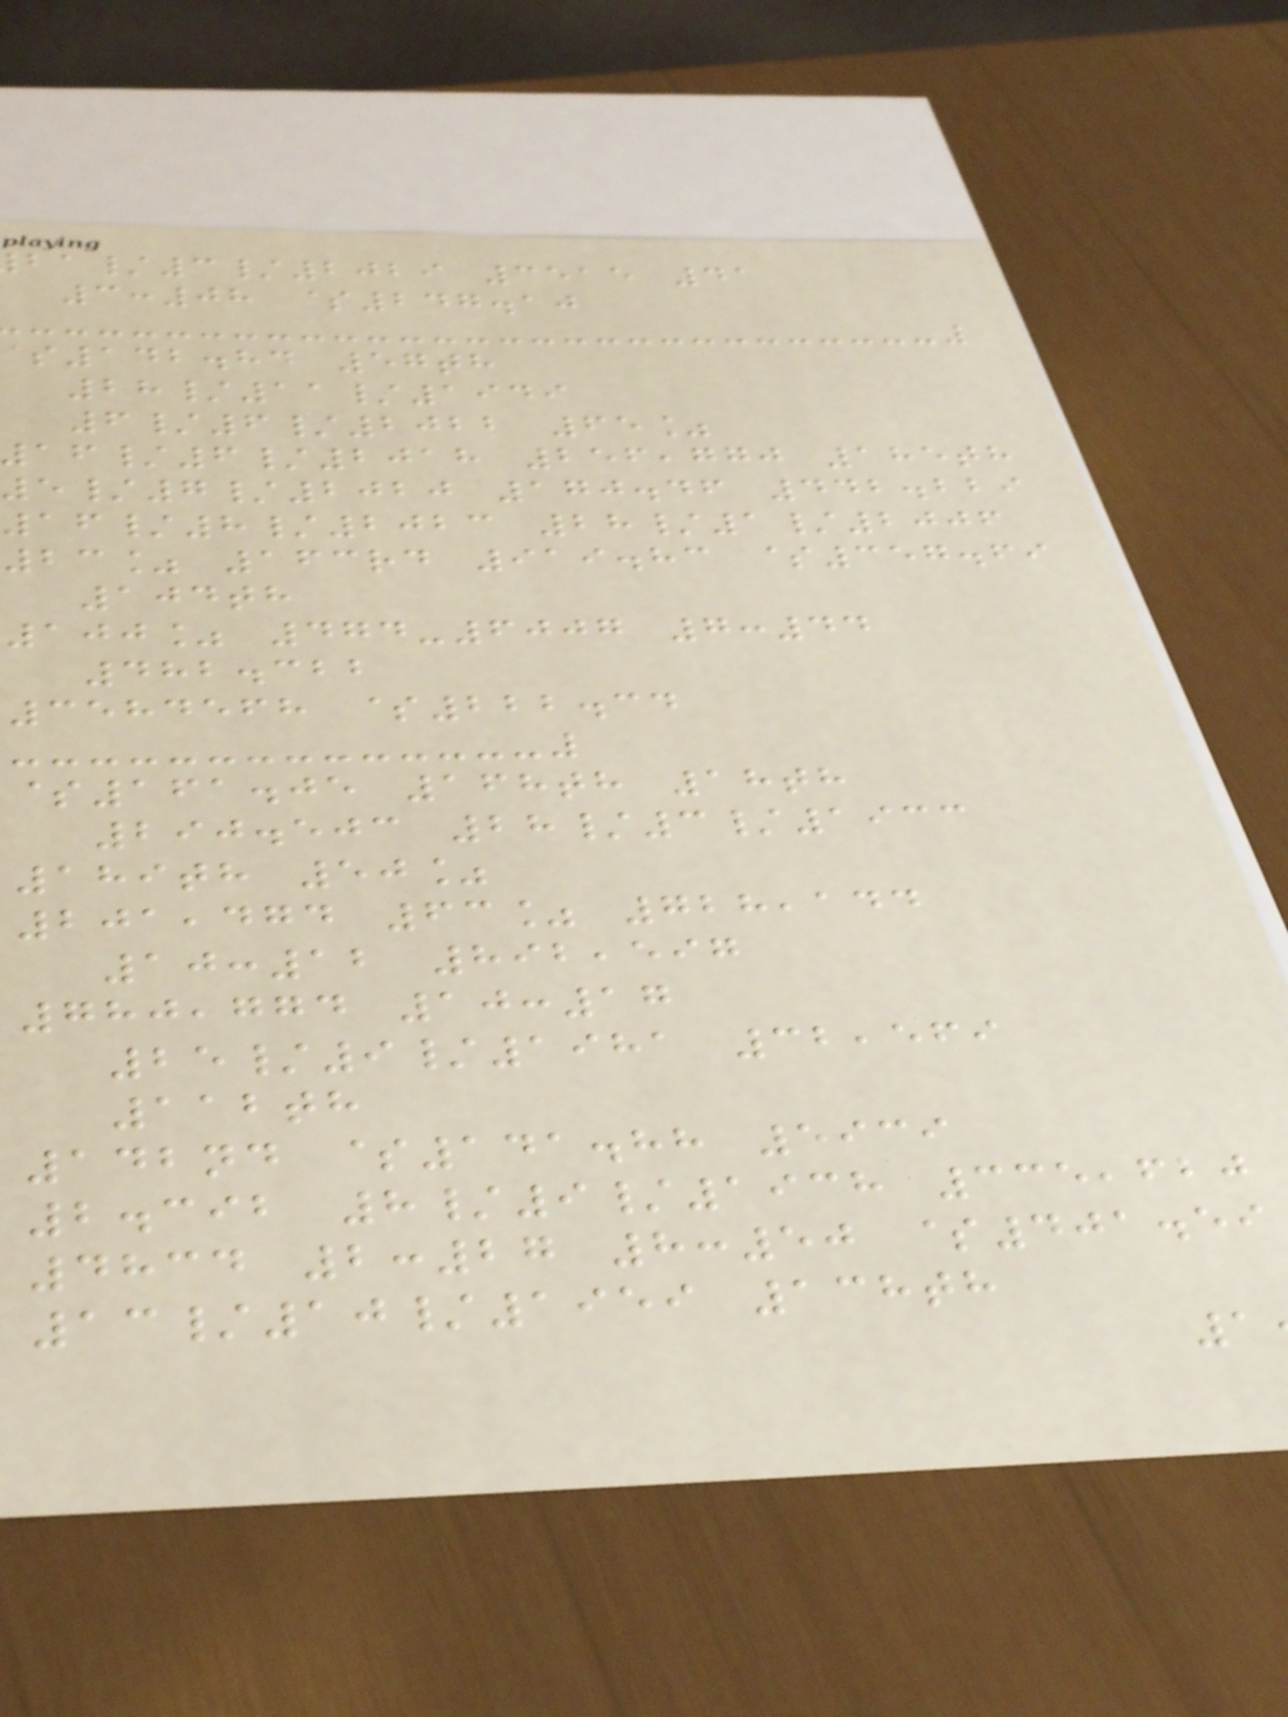/3/2029 3515 41
3:08 $247.10
142.84 57th
28/11/1949
6/6/2022 65%
/6/2018 256,770 185th
5/7/2020 170.46 442.229
16/8/2023 28/1/2006
23% 163rd 919.83 $357.69
104th
100% 474-6007 7:44
482.322
3584568 $222.34
$161.05 168th 18th
290.503 28/3/1933
189th 50%
201,474 63% 728,144
10:12 892,597
780,774 10:17
25/9/1981 32,569
112th
142nd $141.88 5939
2.392 8/9/1938 335,620
4834 2:27 8:50 $401.59
13/10/1959 138th
